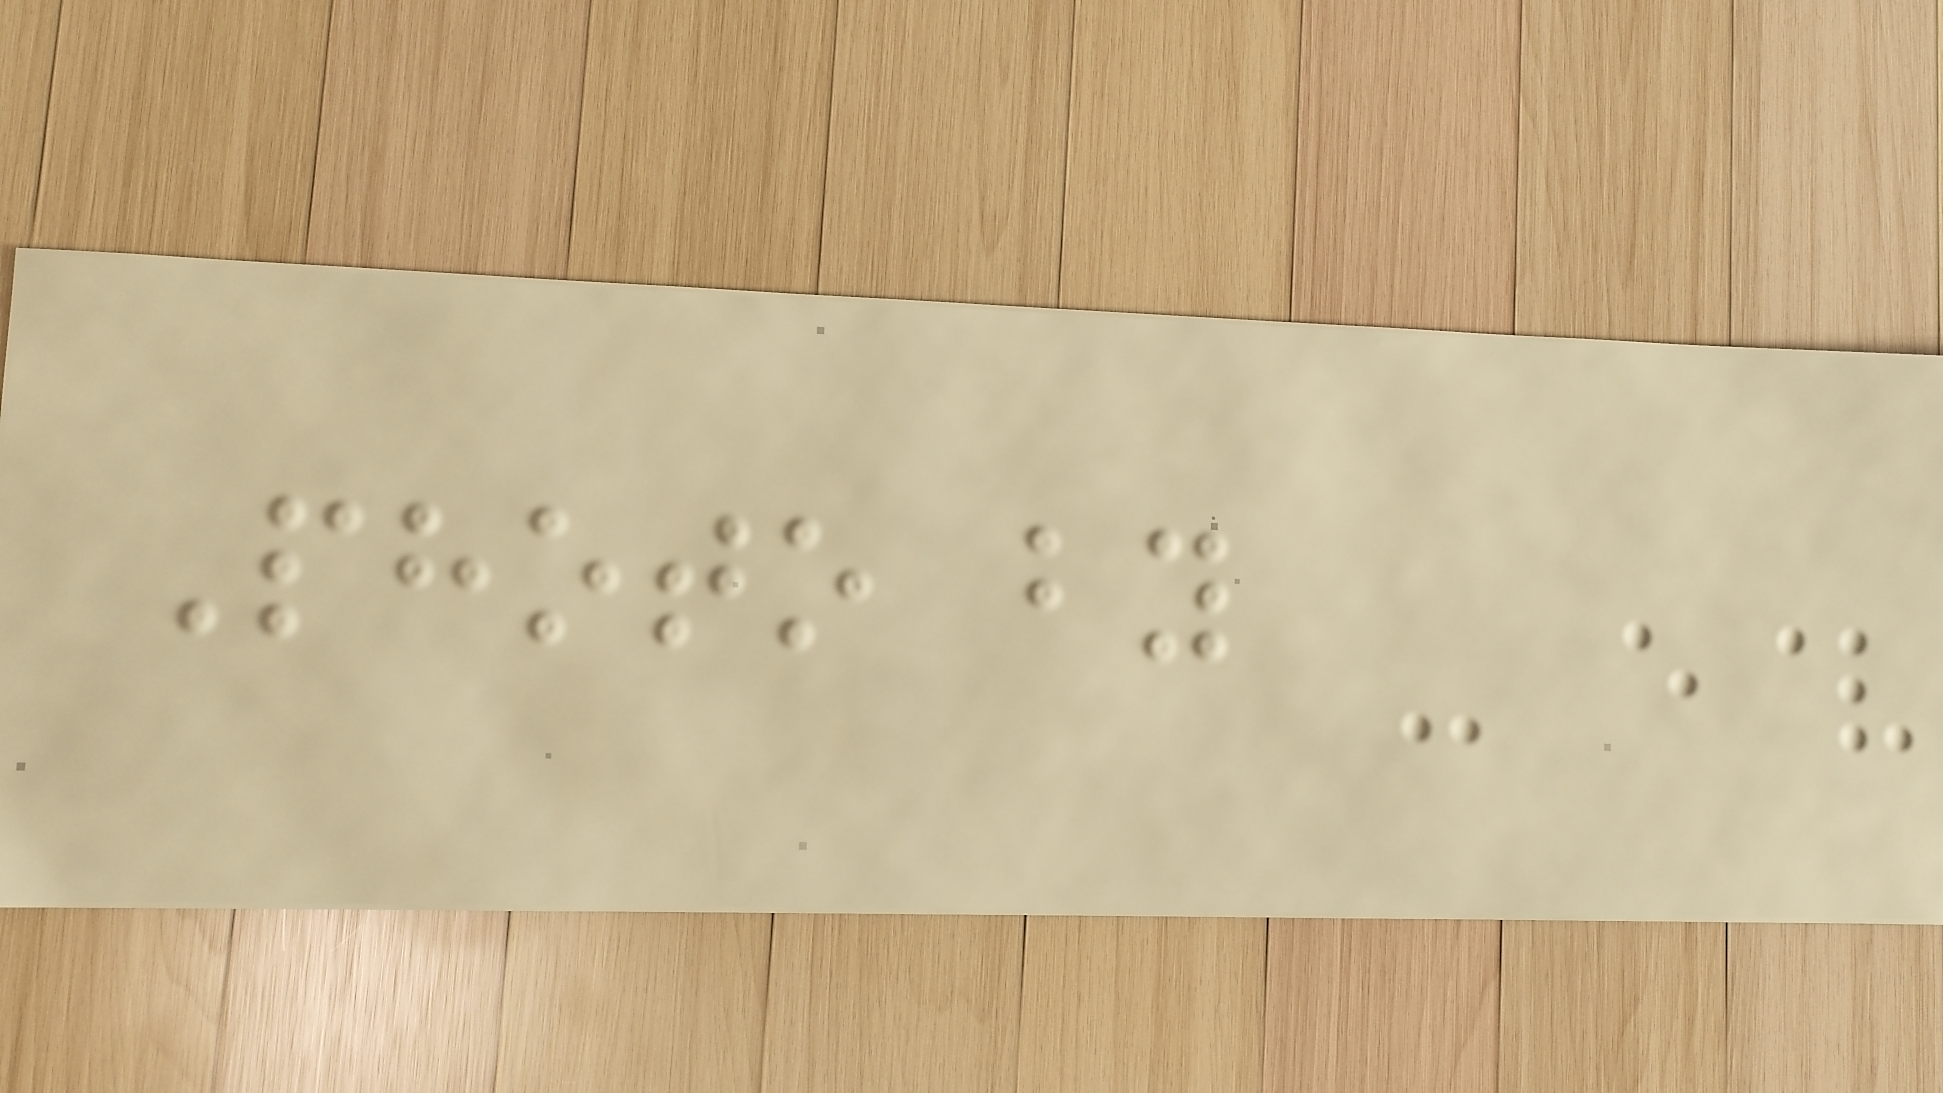Photo by
